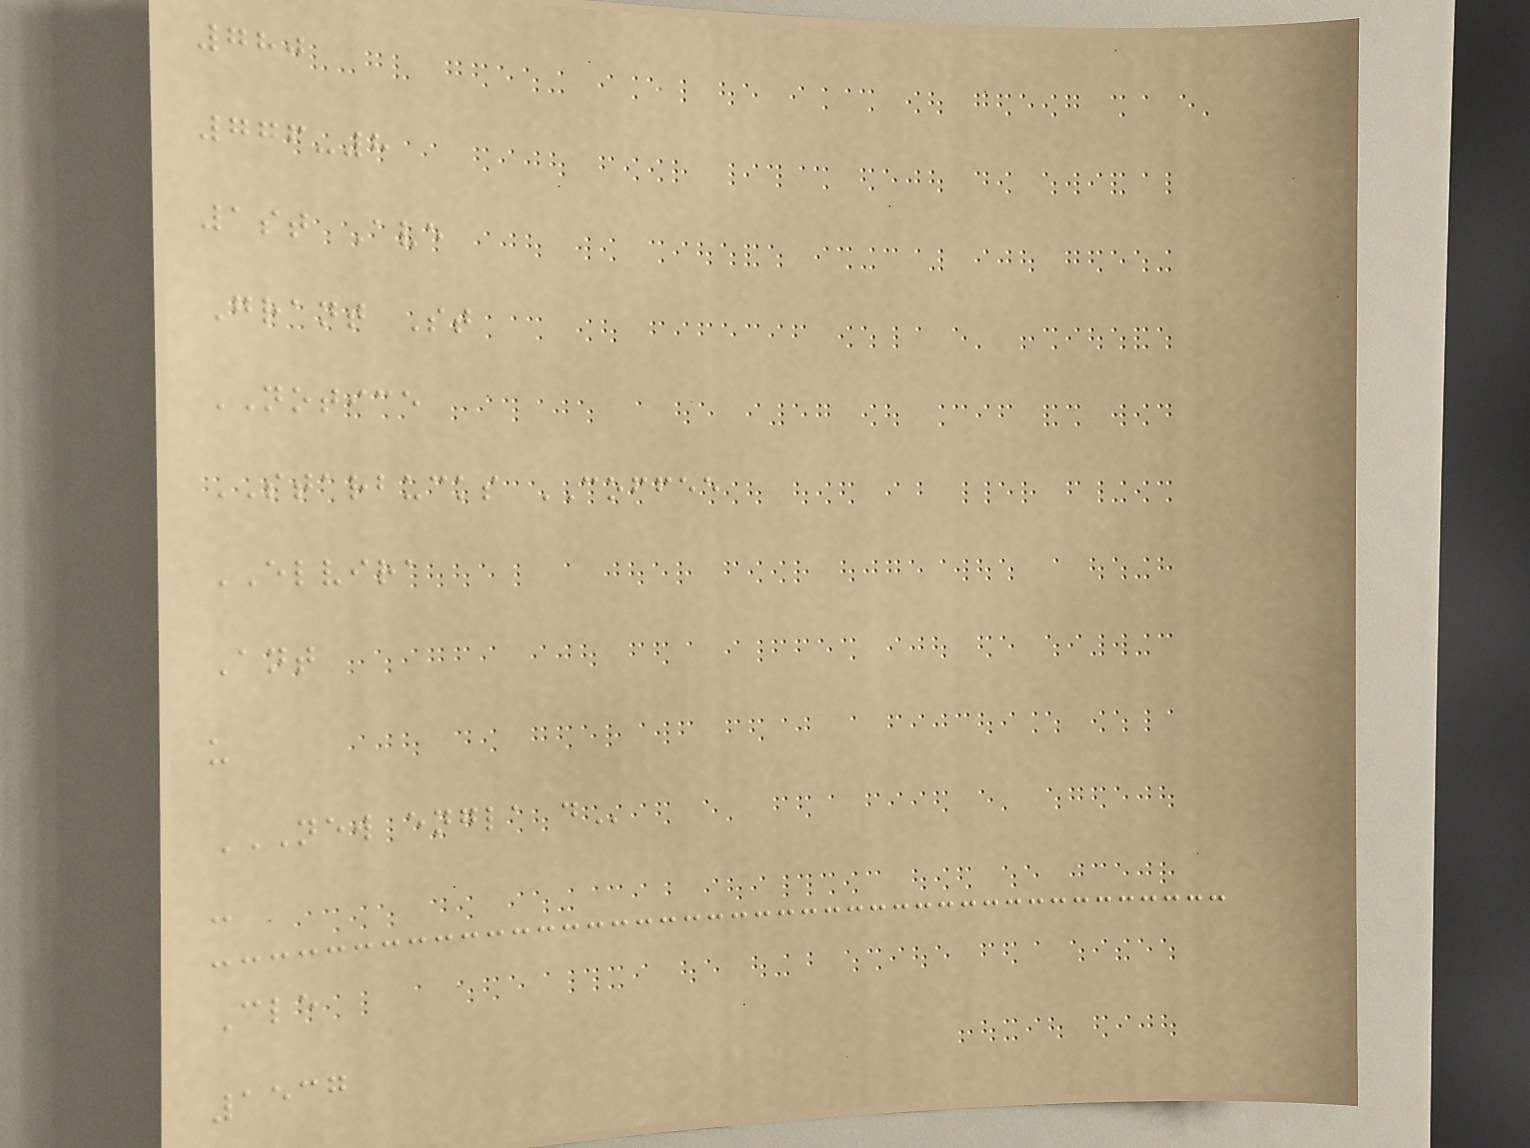780
776-8
1st Ave
Grant St
NOTICE
STARBUCKS COFFEE
ELVIRA
Ant
u
NEW ENGLA D
c
Cle
1537
